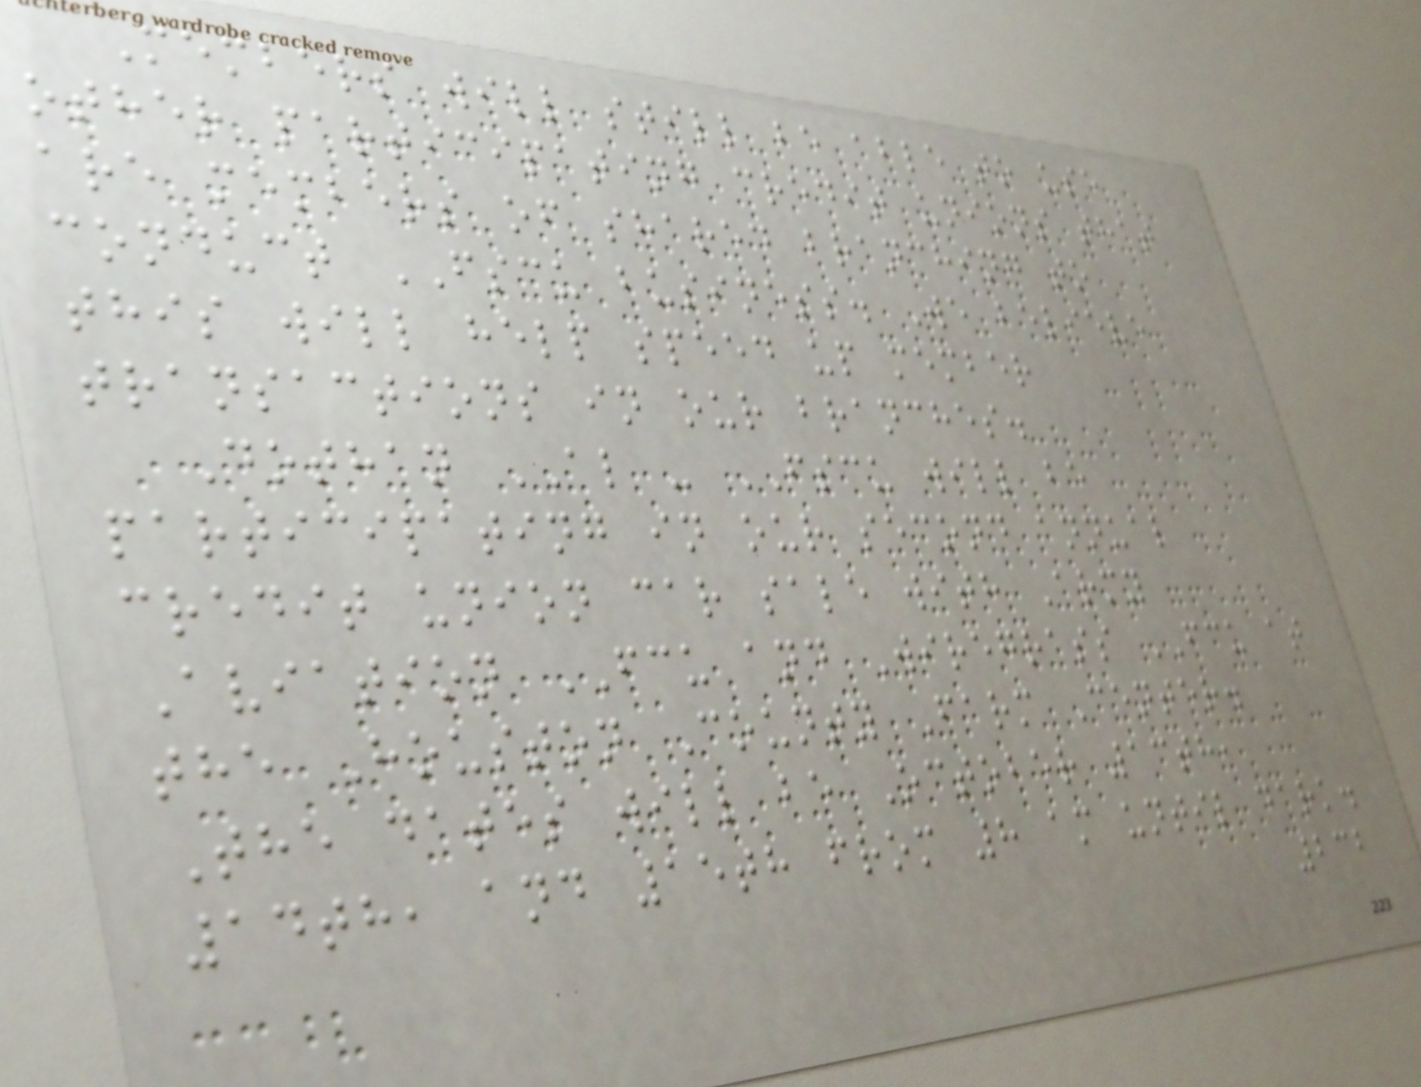Members will still be able to use
other participating credit unions that
are members of shared branching to
conduct FSCU business. We believe
this will help speed up member
transactions in our branches.
Dothan AL - FSCU will be
participating in our second annual
credit union car sale with Army
Aviation FCU and Wiregrass FCU at
the Houston County Farm Center.
The dates will be October 13th,
14th, and 15th from 8 am until dark.
232
